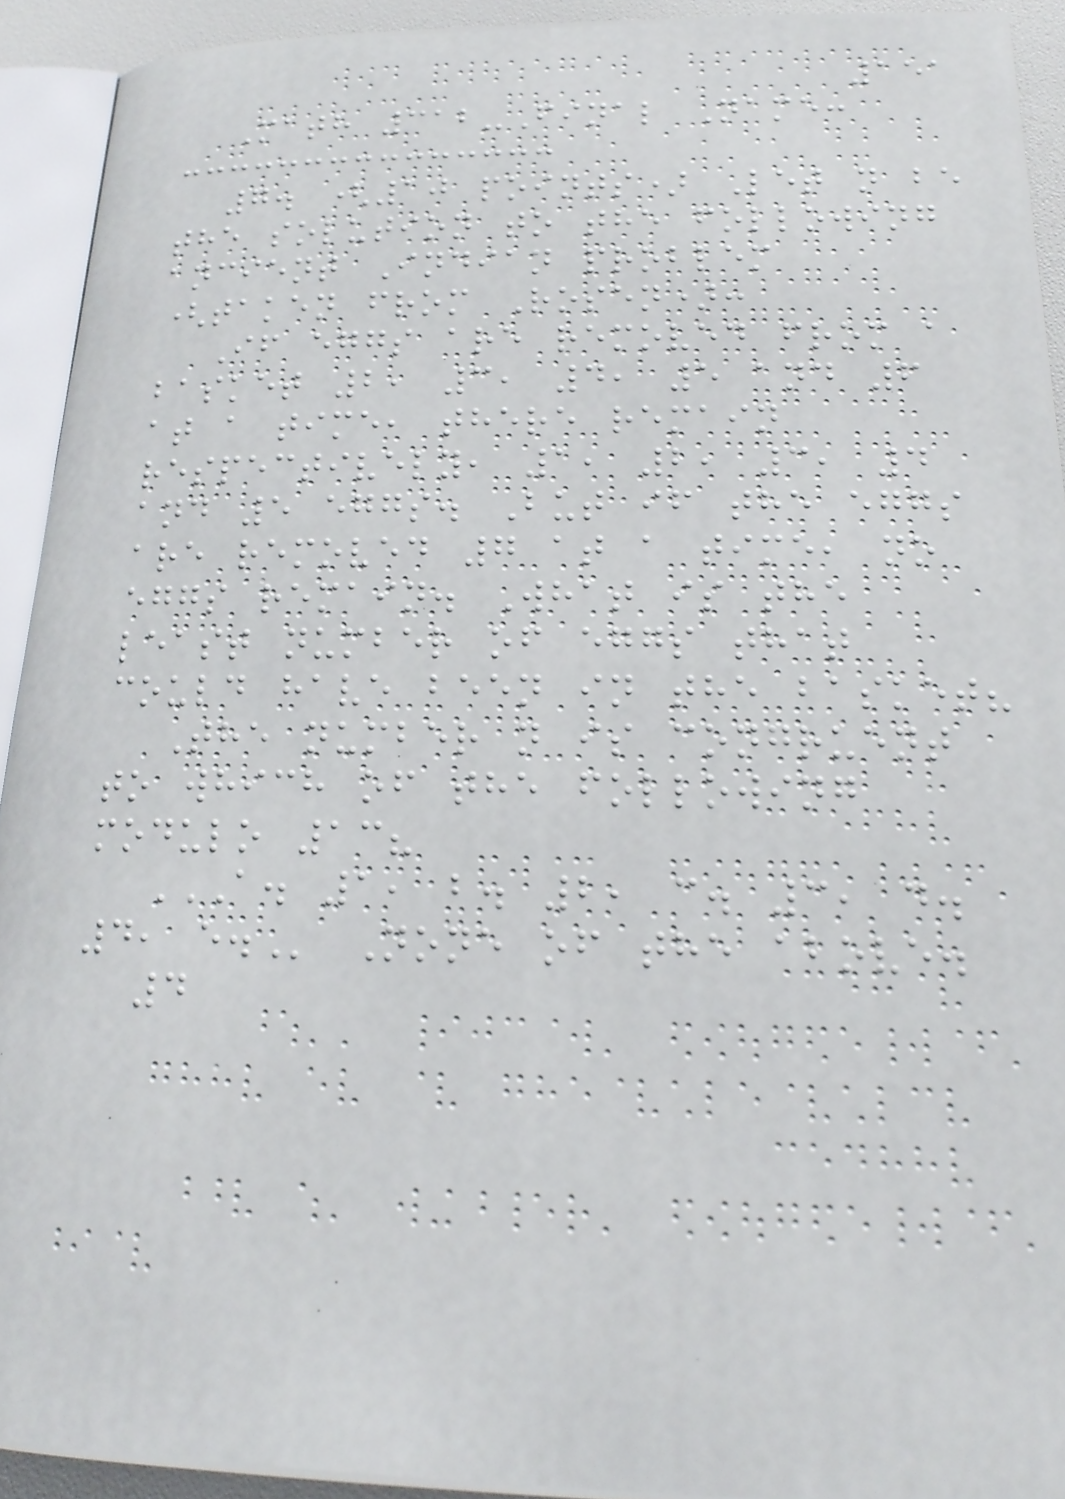151
Math 312-Final Name:
7. (10 points) Let n be
the solution to the following
ancient Indian problem
(taken from Rosen):
If eggs are removed from a
basket 2, 3, 4, 5 and 6
at a time, there remain
respectively, 1, 2, 3, 4
and 5 eggs. But if the eggs
are removed 7 at a time, no
eggs remain. What is the
least number of eggs that
could have been in the basket?
The number n is congruent
to which of the following
modulo 13?
A. 1, B. 2, C. 3, D.
4, E. None of the above.
4
